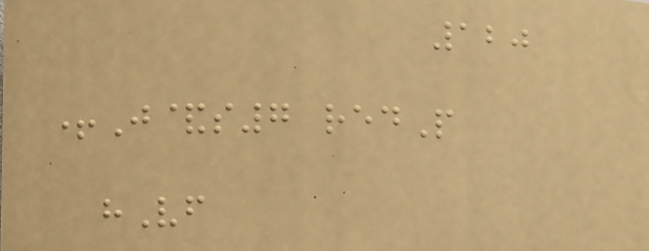120
+J&s7 redP
hVf
